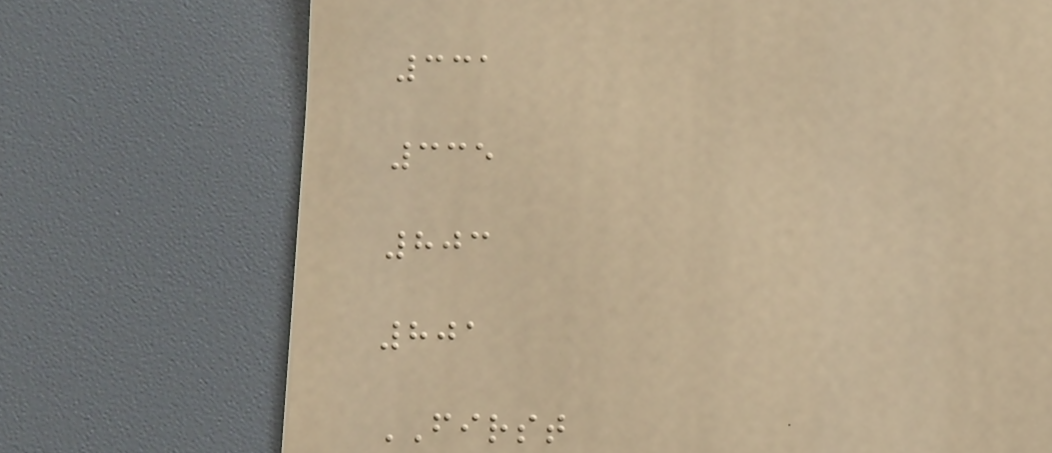331
335
803
801
FIRST
